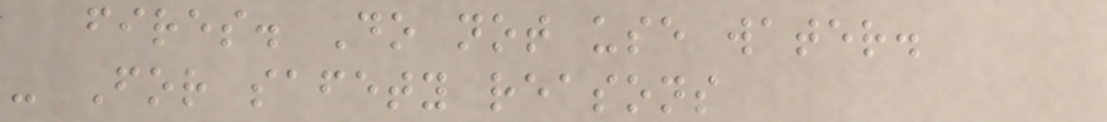fires. Do not use water.
- For safety reasons
